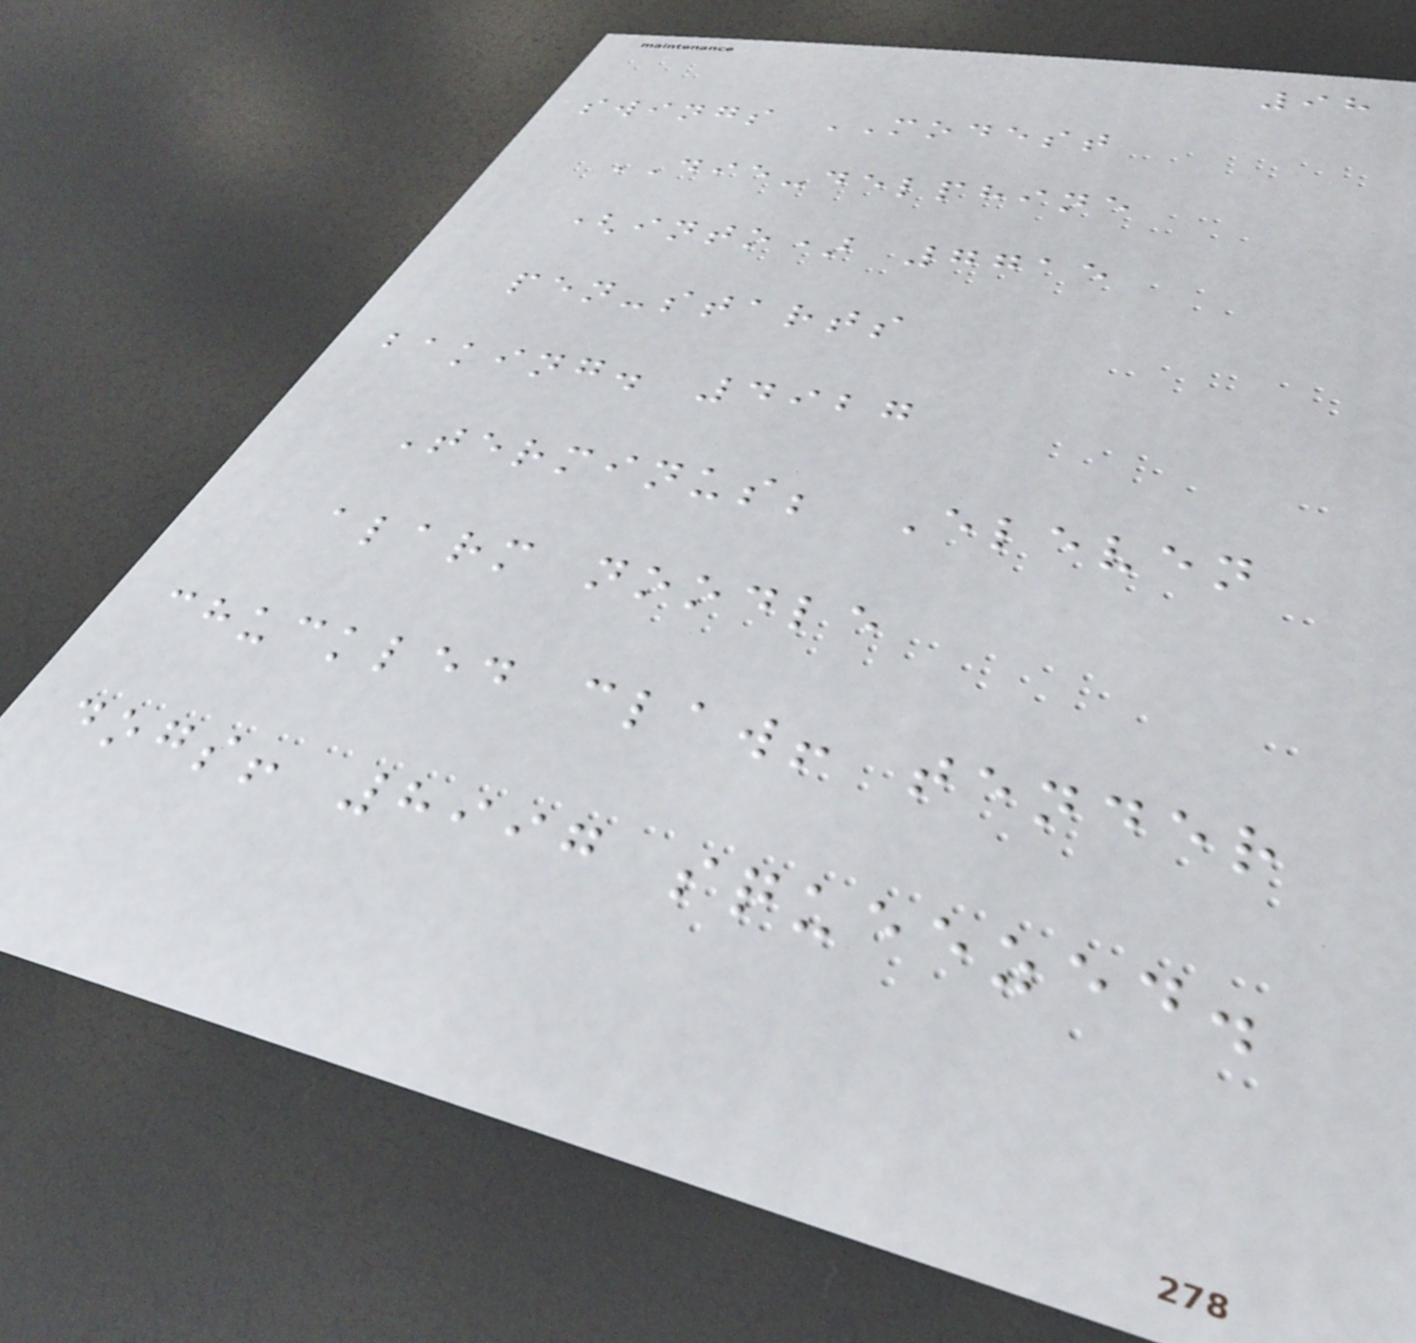98
swings MODEST
DIE-delphine
(into) 7715
pen-starts
baking. 4927
Terminus; Eleven
alarm noodle
chuckled claw! tender
dogs! 8997 squeezed.
